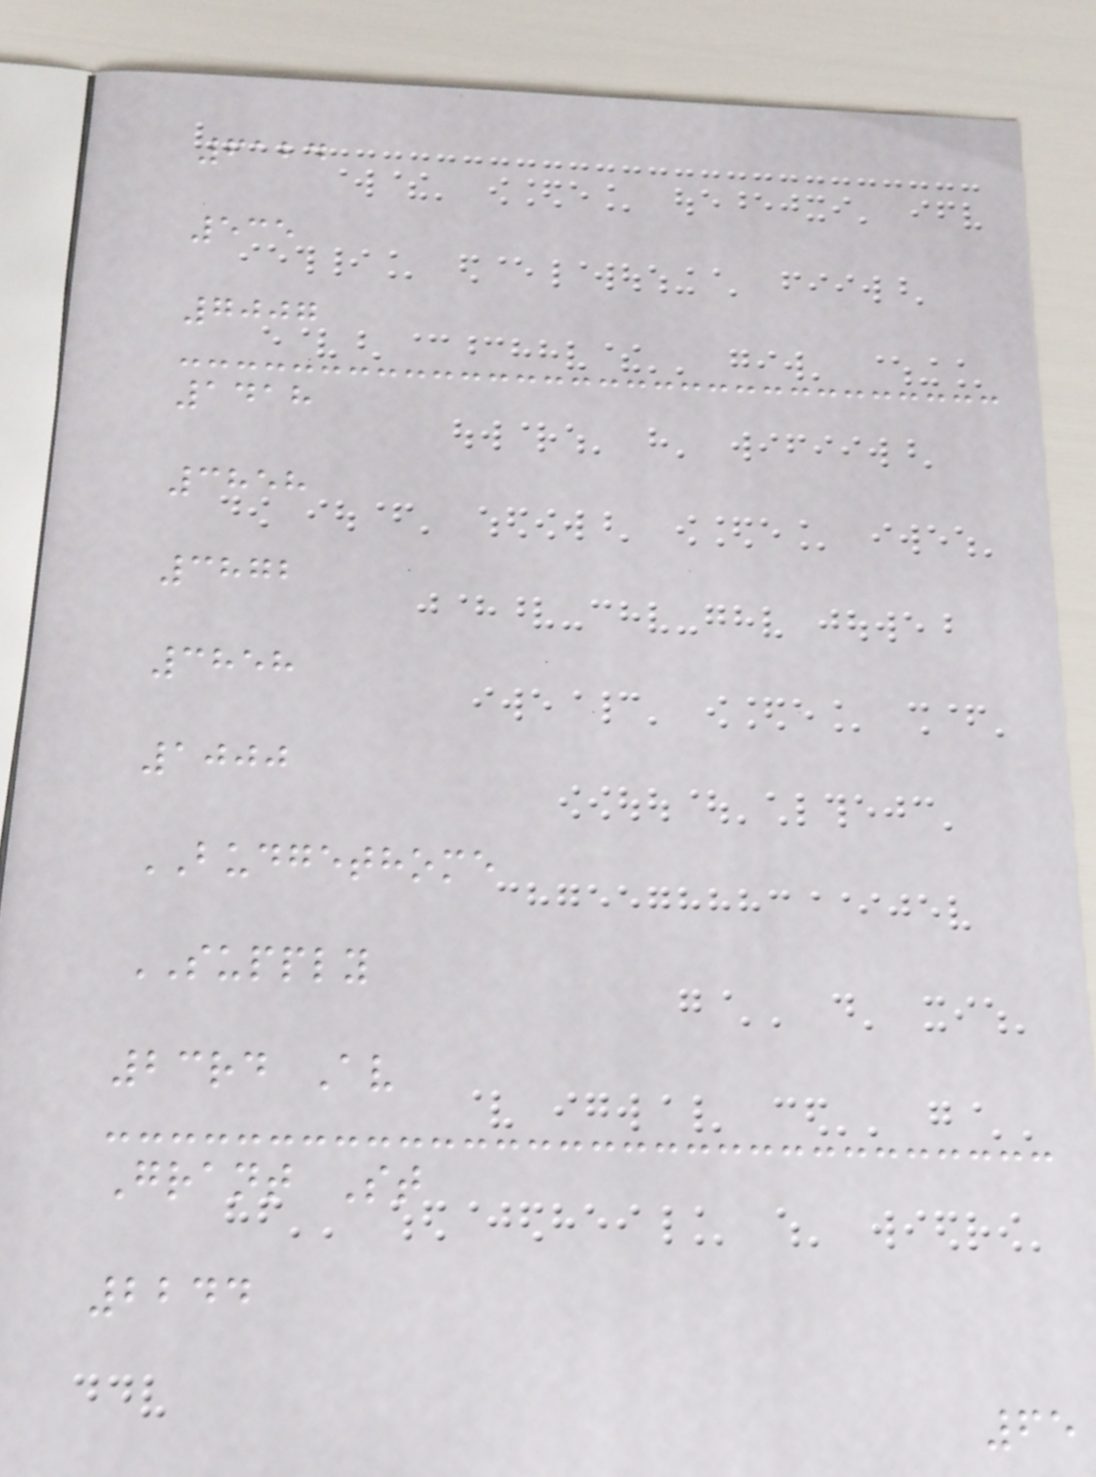6124
535
7007
1418
3858
3872
3858
1000
BUDGETHOME
SUPPLY
23rd Av
Grant St
2244
65
